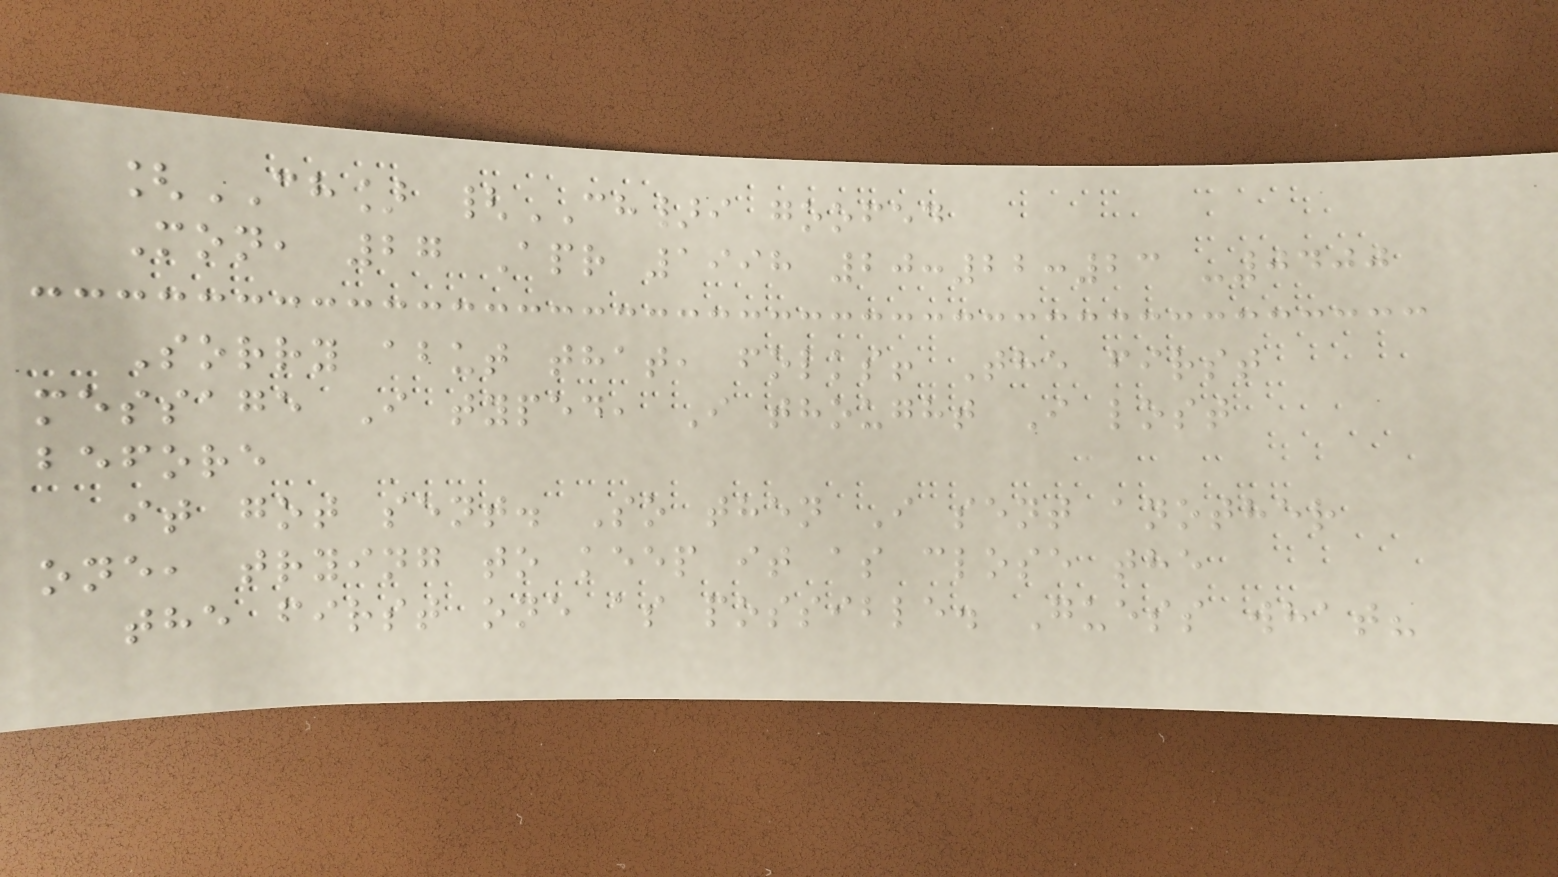[CH] {CH}i goofed
Mon, 27 Apr 1998 20:22:23 -0400
Sorry abut that, folks! The first
message I typed, I thought I lost
before
it got sent. So then I sent another
one, trying to keep it as close the
the first one as possible. Guess what?
